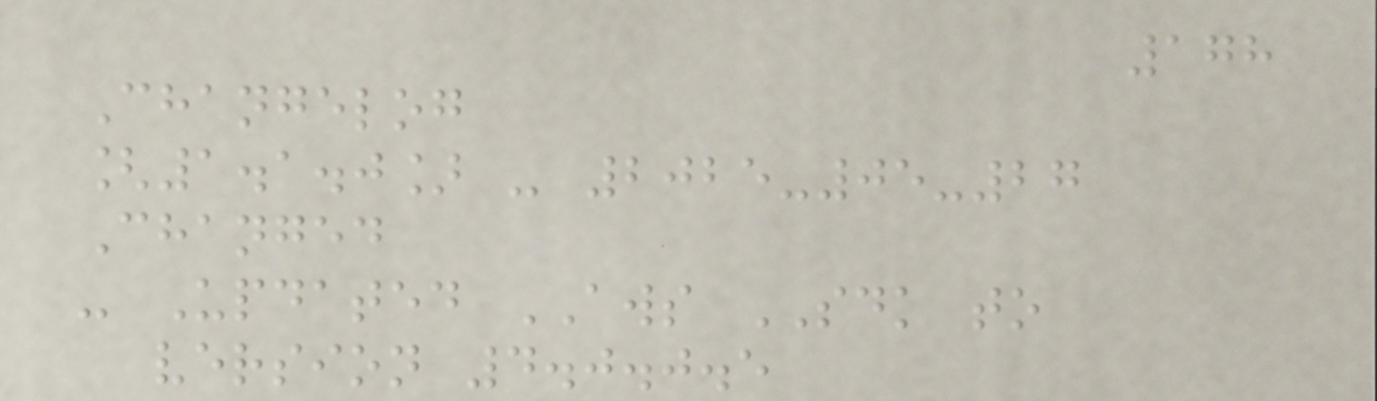178
Changelog
[1.1.0] - 2025-05-27
Changed
- Updated AWS SDK to
version 4.0.0.5
